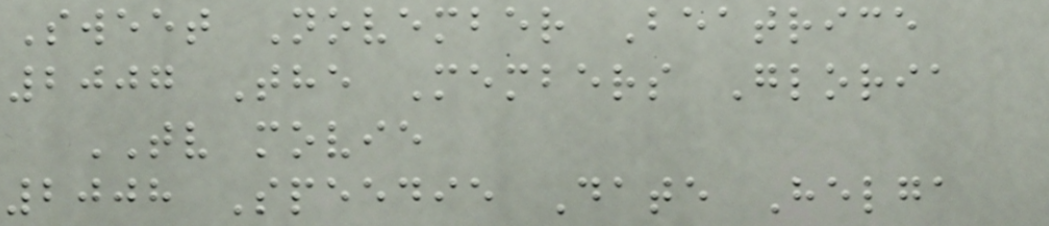Sweet November Beatrice
2007 The Members Gloria
TV movie
2008 Speedie Date Helga
